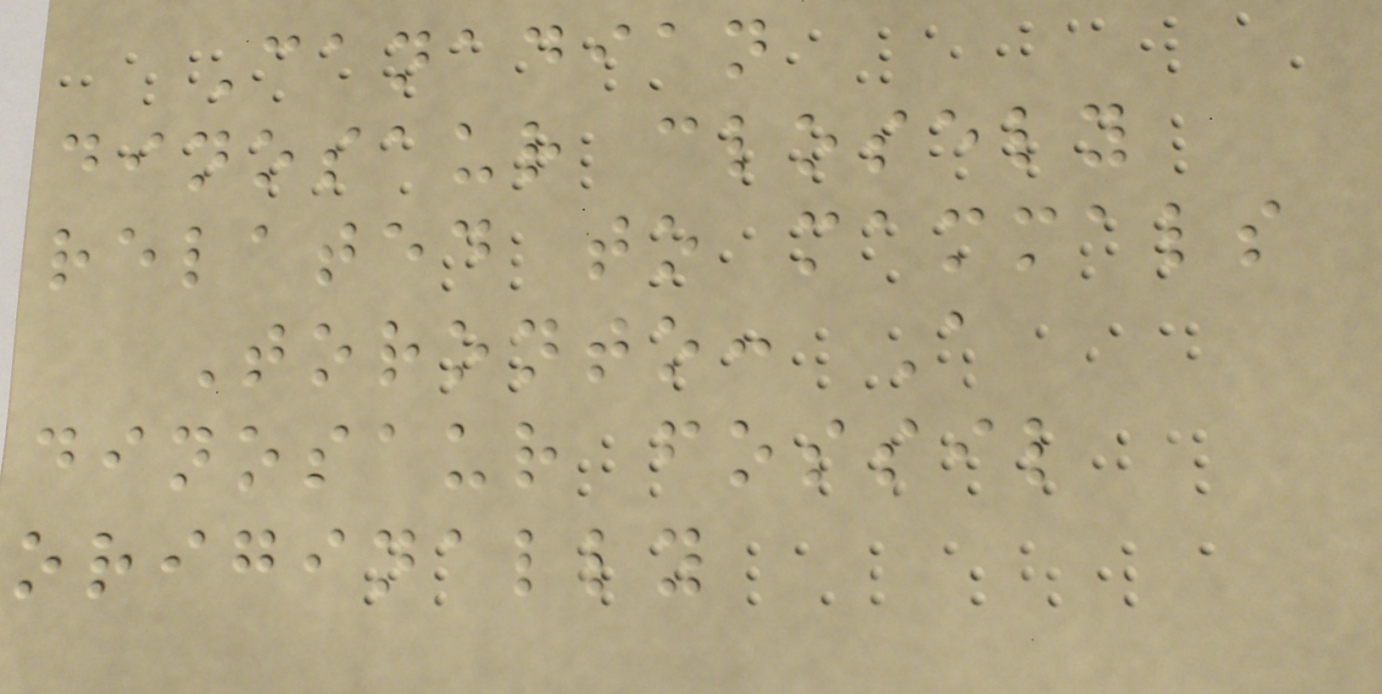Canadian
dinosaur closely
related to mammals
Toronto: A
dinosaur fossil
originally
